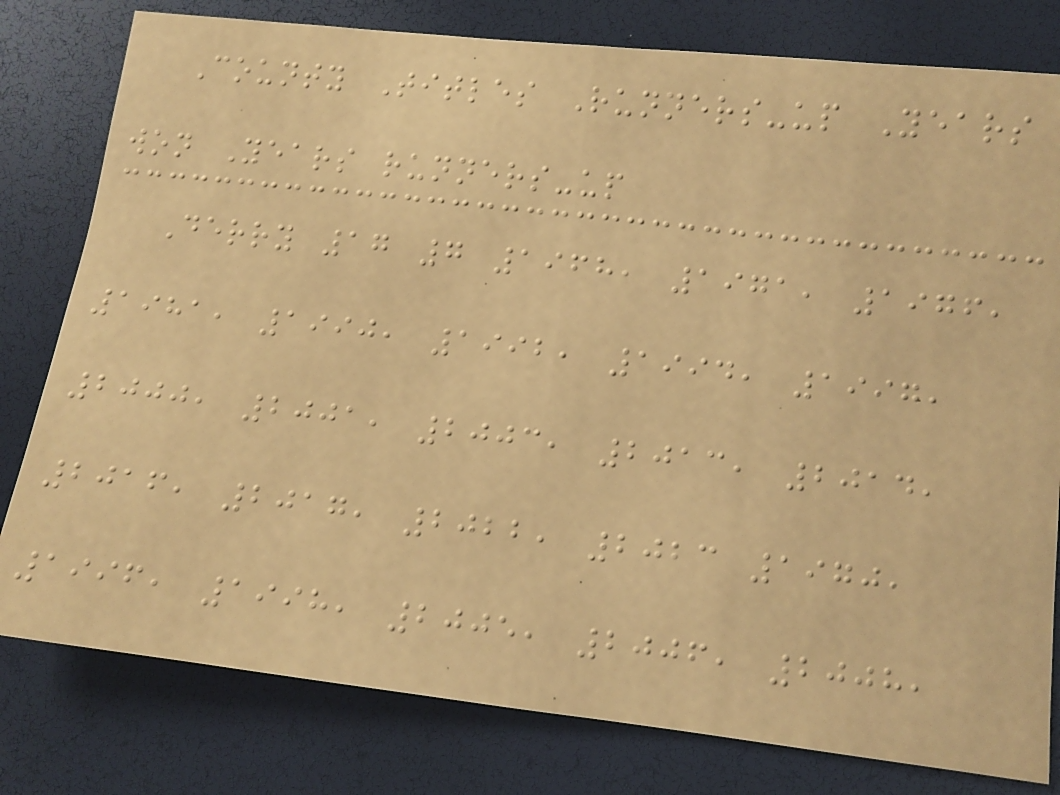County Titles Runners-up Years
won Years runners-up
Derry 17 7 1968, 1971, 1976,
1981, 1990, 1992, 1994, 1997,
2000, 2001, 2003, 2013, 2014,
2016, 2017, 2022, 2023 1970,
1996, 1998, 2005, 2006, 2008,
